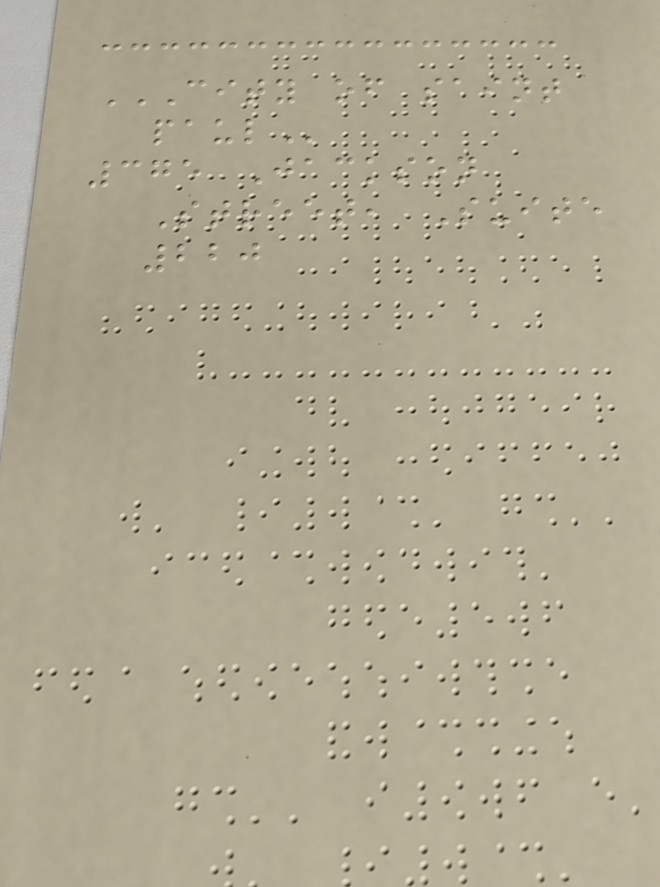CITY OF SAINT
PAUL
375 Jackson
Street, Suite
220
